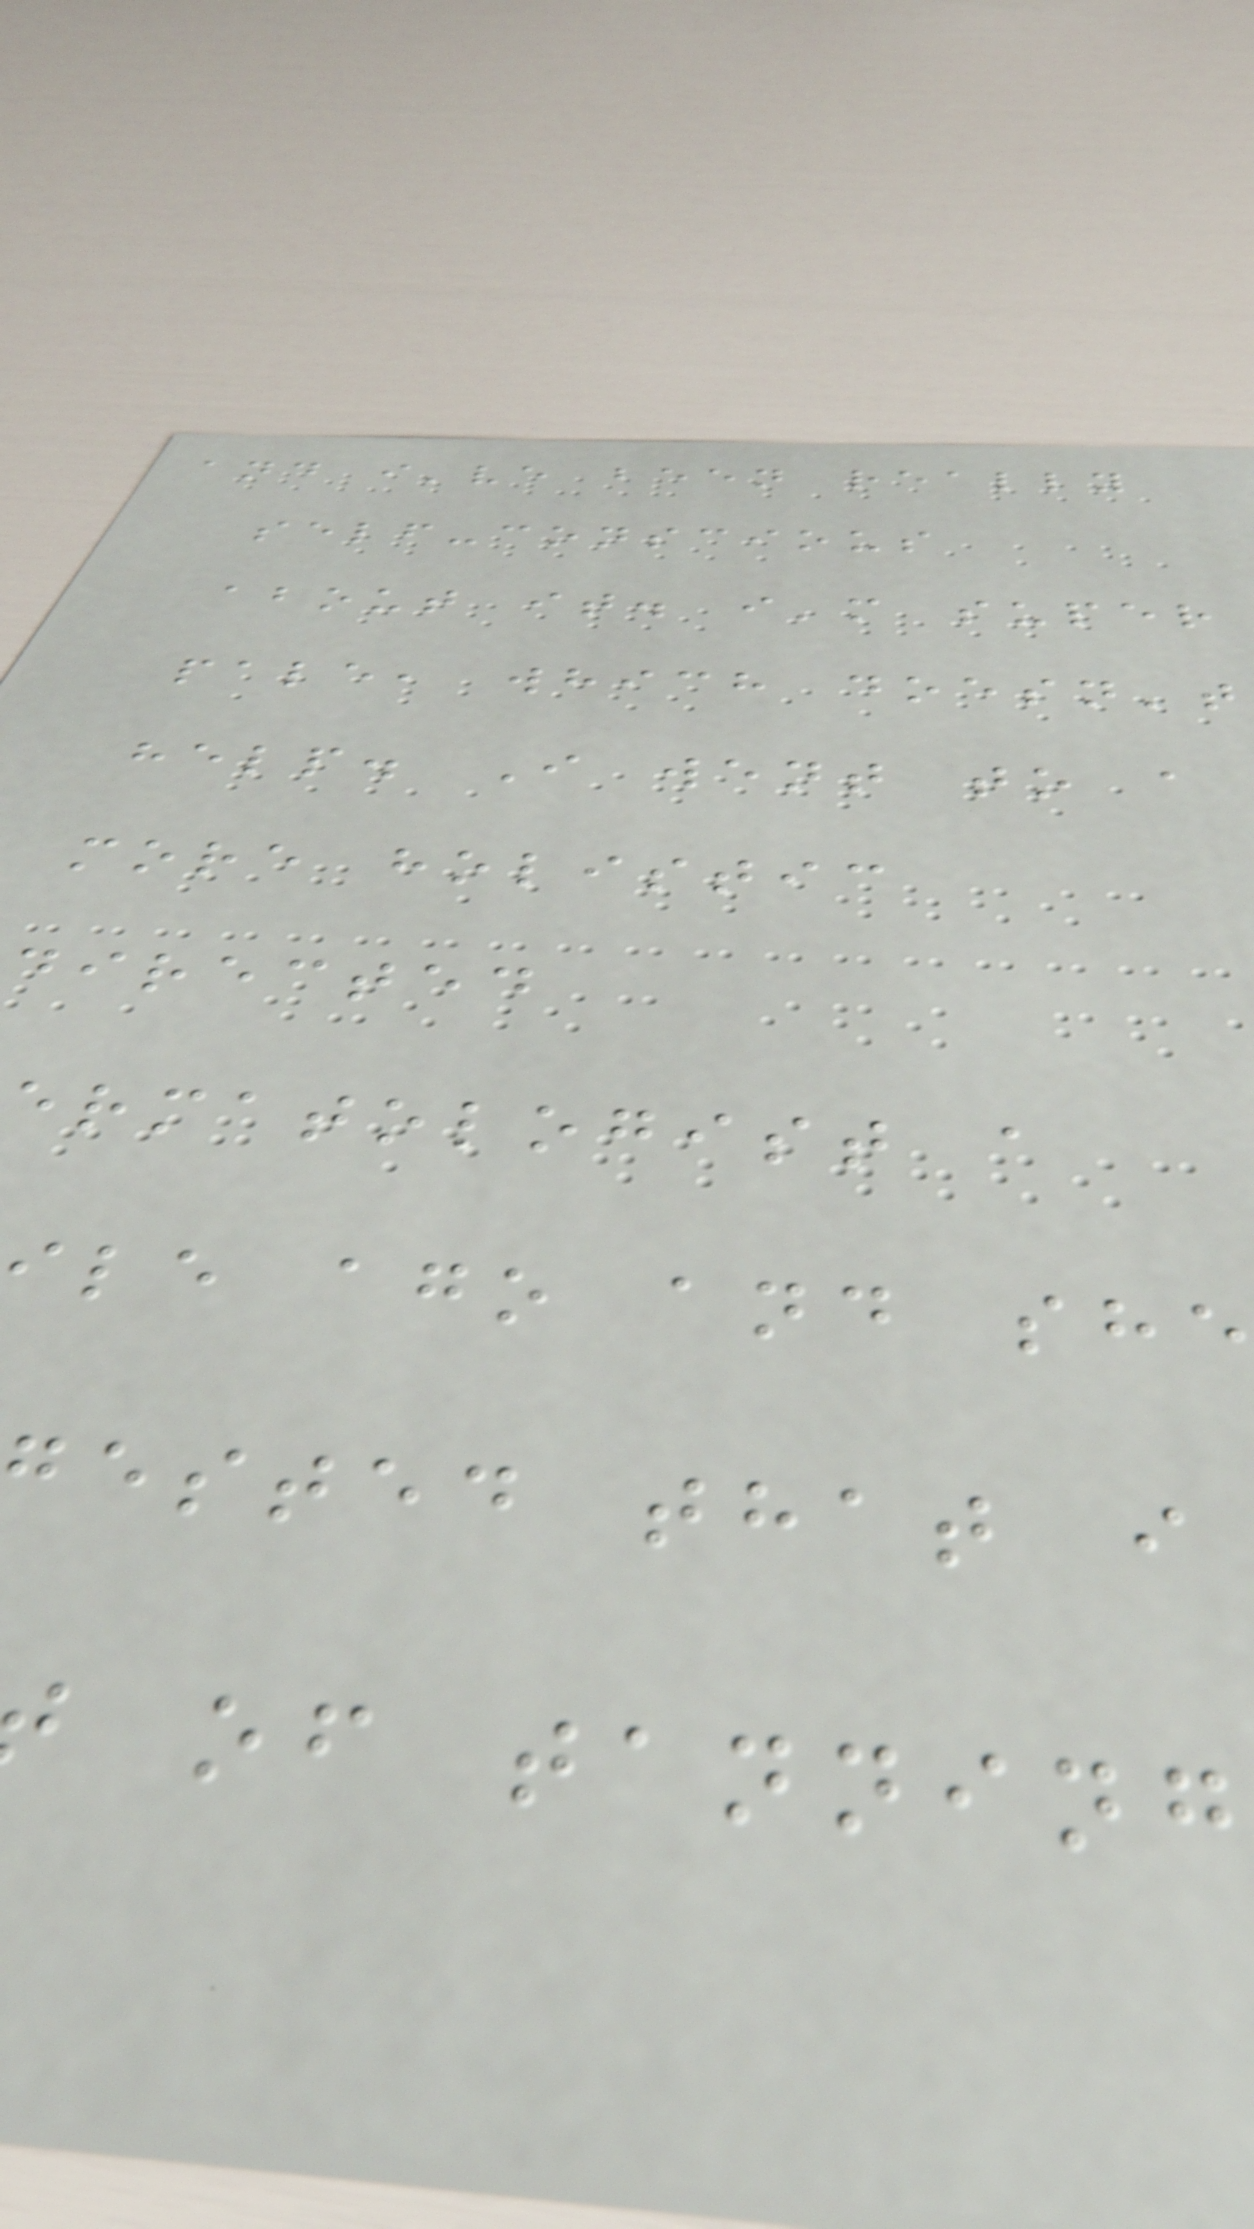and i've been really
self-conscious
about it. i'm super
pale, which doesn't
help. I went to a
more holistic
directed
ermatologist a
le ago and she
ested that i
of tanning
